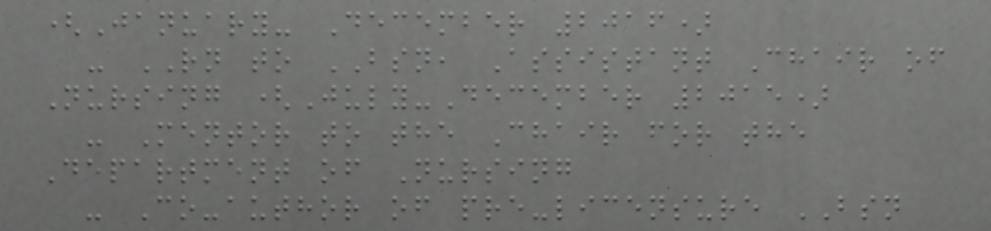(January- December 2016)
- RN to BSN, Assistant Chair of
Nursing (July-December 2015)
- Mentor to the Chair for the
Department of Nursing
- Co-author of pre-licensure BSN
